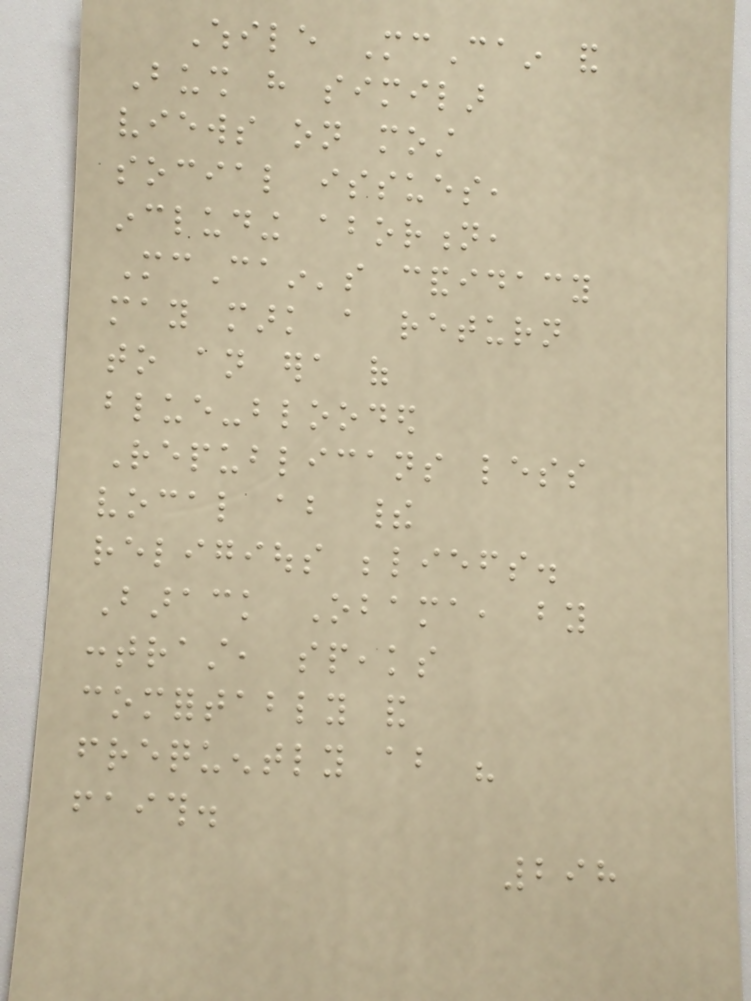While McCain and
Bush have similar
views on most
social issues,
including abortion,
McCain's candidacy
may mark a return
to an era of
blue-blooded
Republicans less
vocal about their
religious beliefs.
Barack Obama, by
contrast, speaks
comfortably and
frequently about his
faith.
298
